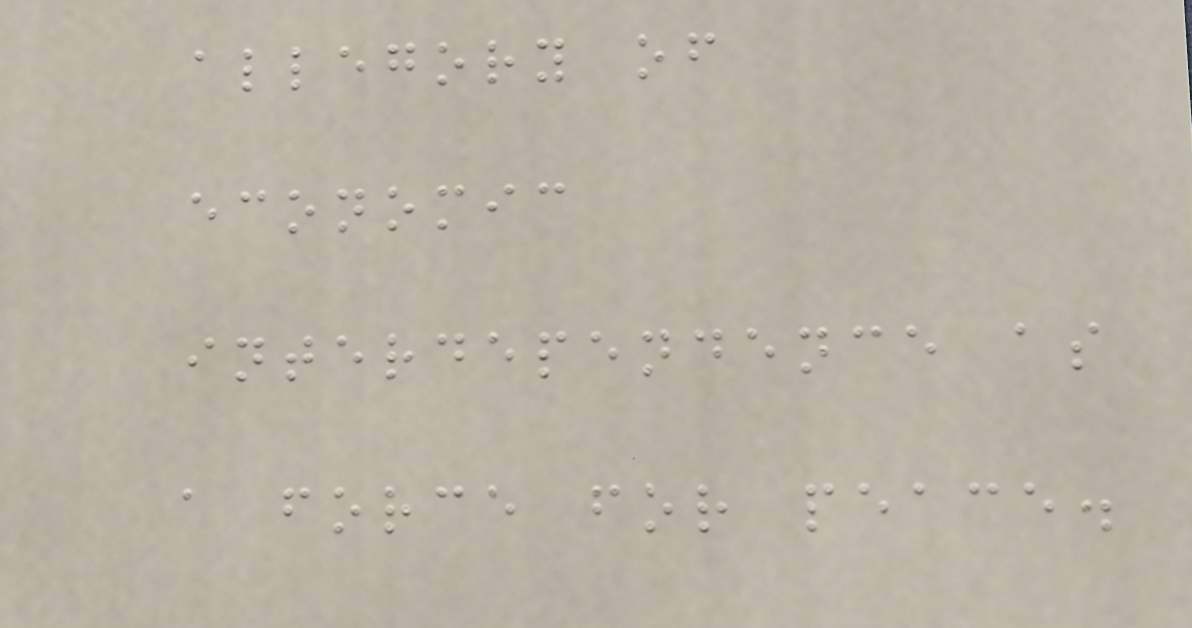allegory of
economic
interdependence as
a force for peace.
